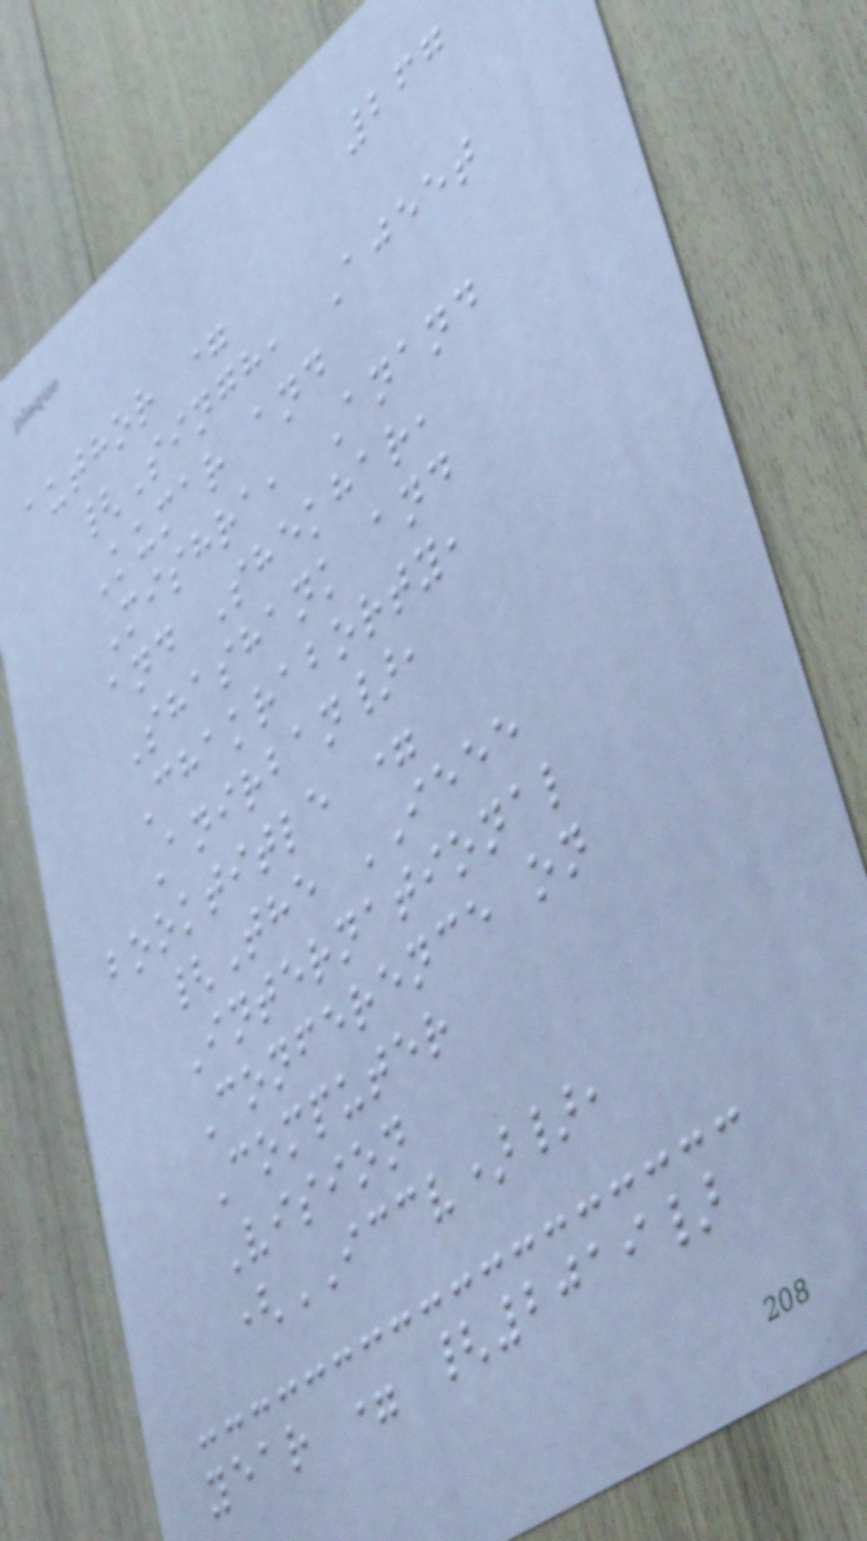267
author =
{Singh, Ajeet
Kumar and
Mishra, Anand
and Shekhar,
Shashank and
Chakraborty,
Anirban},
booktitle =
{The IEEE
International
Conference on
Computer
Vision
(ICCV)},
year = {2019}
